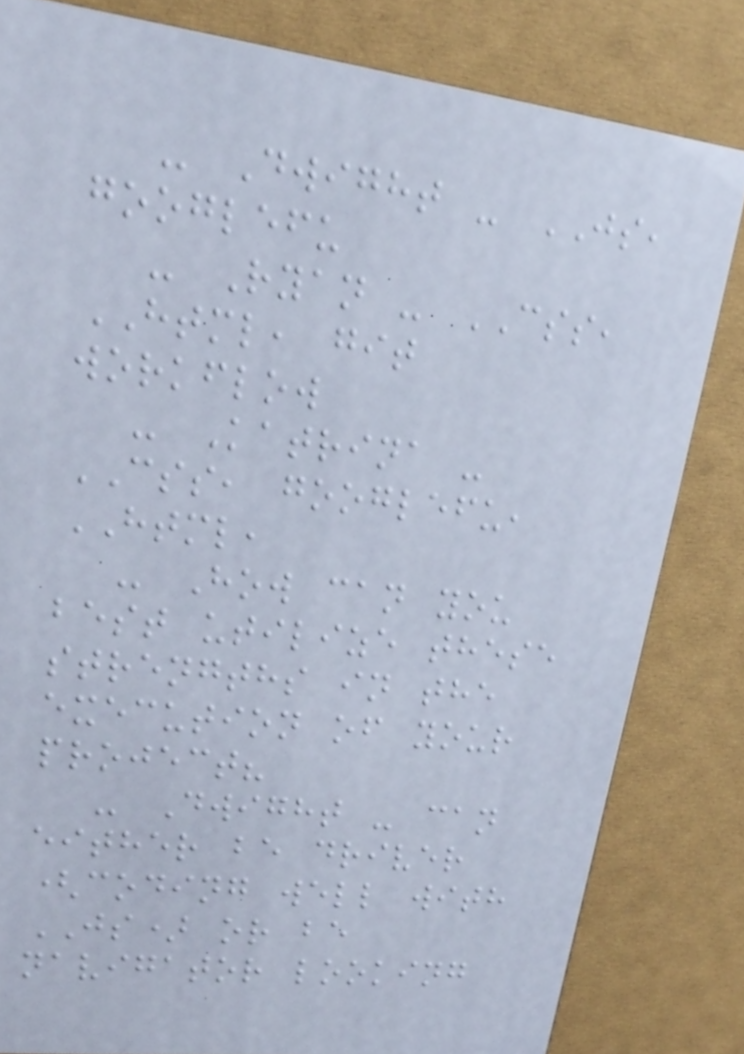- Dwight - JS,
googlefu
- Ryan - CSS,
HTML, git
workflow
- Katrina -
CSS, googlefu,
HTML,
- How can you
best utilize these
strengths in the
execution of your
project?
- Dwight - can
either be driver
(coding well with
JS) or be
navigator looking
